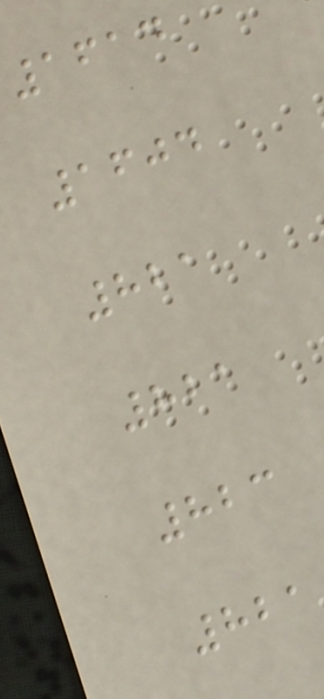1614
1604
821
821
823
821
